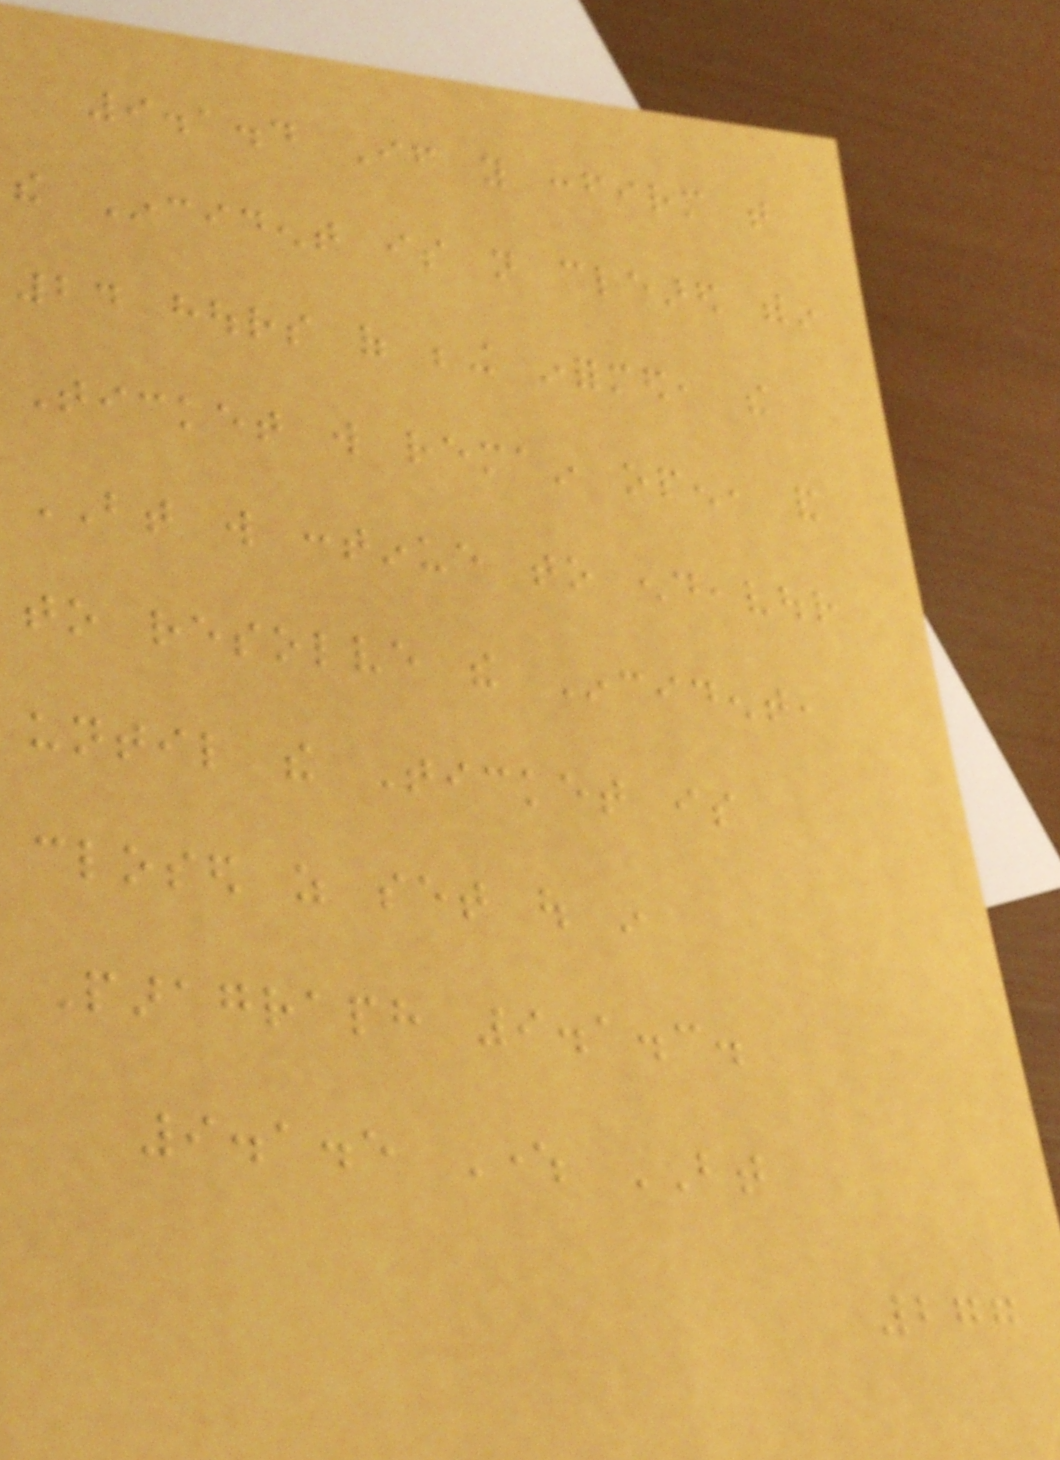9.1.4 If you confirm that
the Incident is not cleared within
24 hours of being informed, the
Ticket will remain open, and
BT will continue to endeavour
to resolve the Incident,
until the Ticket is
closed as set out in
Paragraph 9.1.3.
9.1.5 Where BT
277
